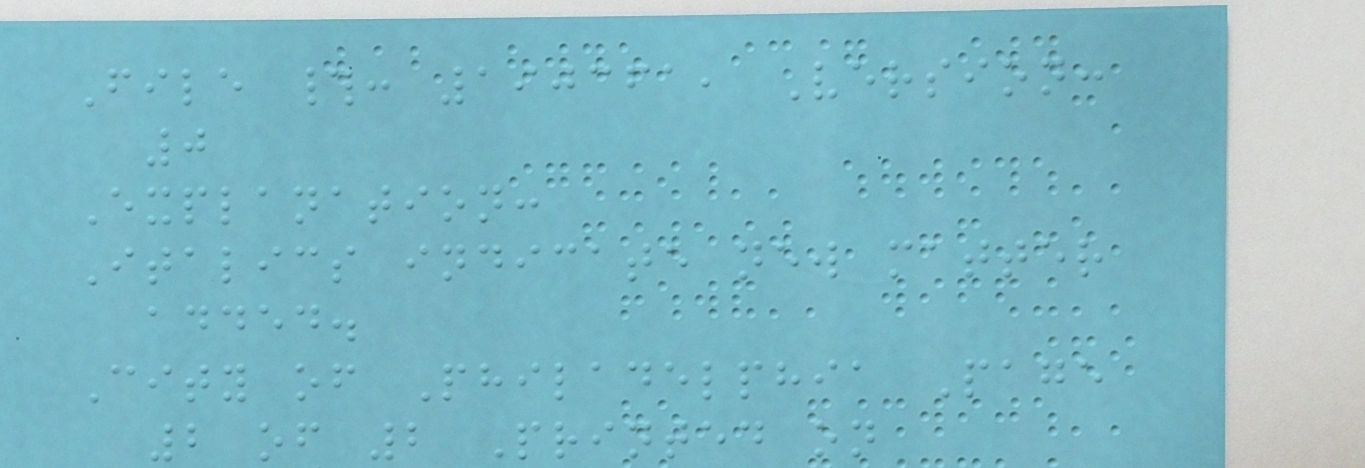File #: 190361, Version:
0
Explanation:
Italics indicate new matter
added.
City of Philadelphia Page
2 of 2 Printed on
